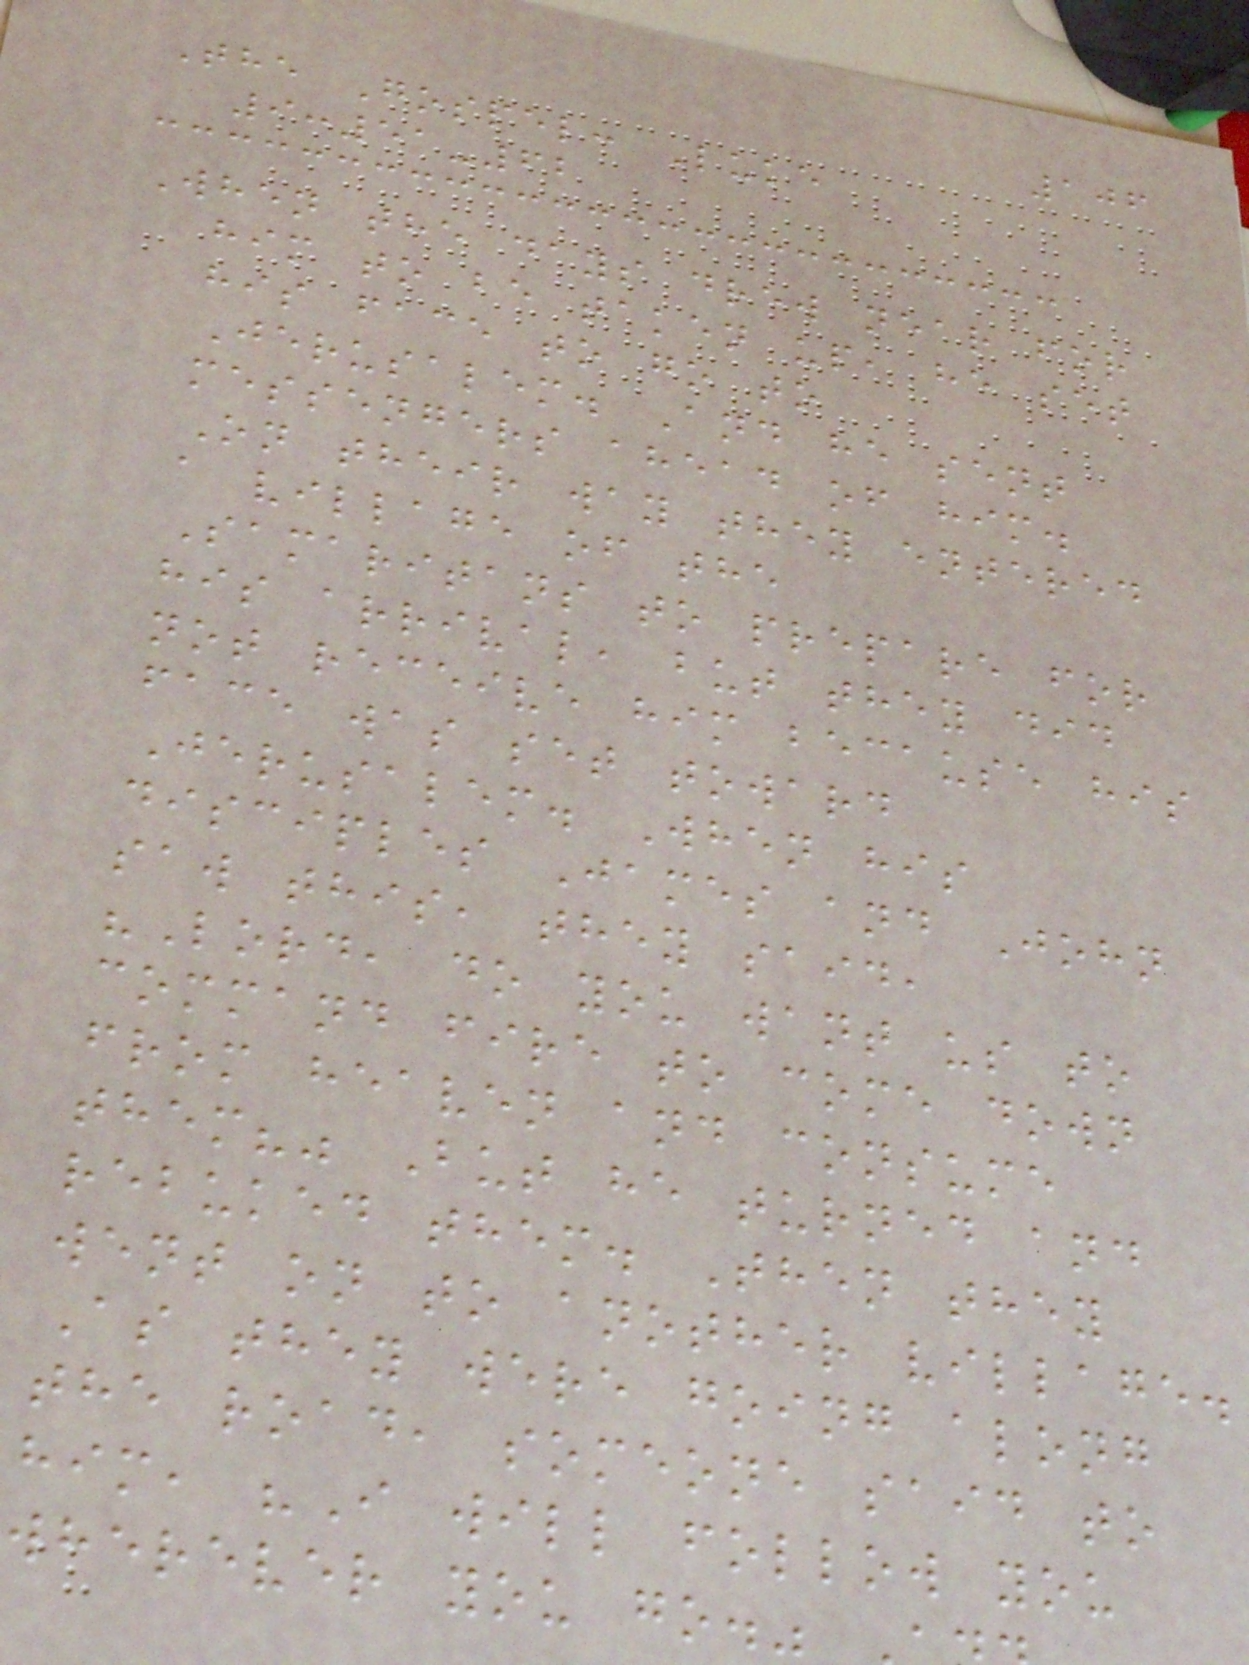106
The Gospel: Luke
9:51-62
When the days drew near for
him to be taken up, he set
his face to go to
Jerusalem. And he sent
messengers ahead of him.
On their way they entered
a village of the
Samaritans to prepare for
his arrival, but they did
not receive him because his
face was set toward
Jerusalem. When his
disciples James and John
saw this, they said,
"Lord, do you want us to
command fire to come down
from heaven and consume
them?" But he turned and
rebuked them. Then they
went on to another village.
As they were going along
the road, someone said to
him, "I will follow you
wherever you go."
